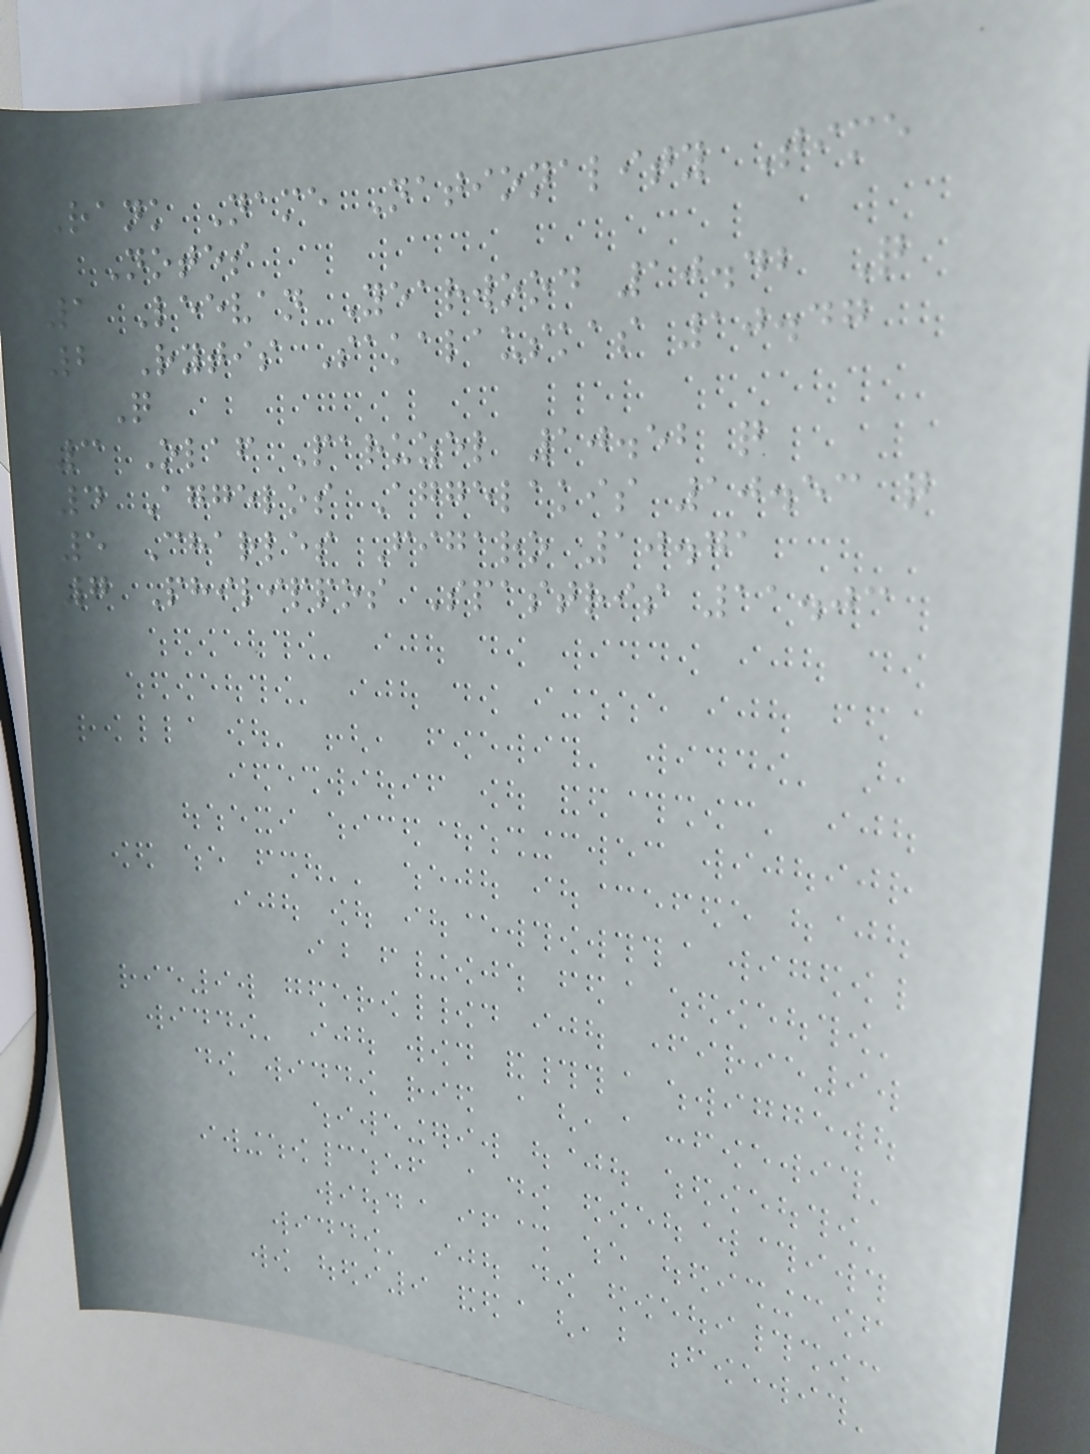Rank Name Nationality Time
Notes
1 Leevan Yearwood 10.42 Q
2 Rytis Sakalauskas 10.47
Q
3 Olaf Paruzel 10.52 q
4 Aggelos Aggelakis 10.53 q
5 Charles Figaro 10.71
7 Philippos Spastris 11.03
